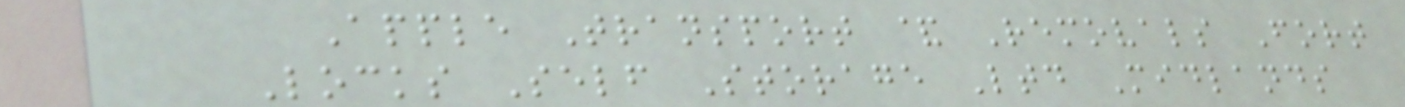Apple Transport & Removals Fort
Locks Self Storage Ltd Midlands
